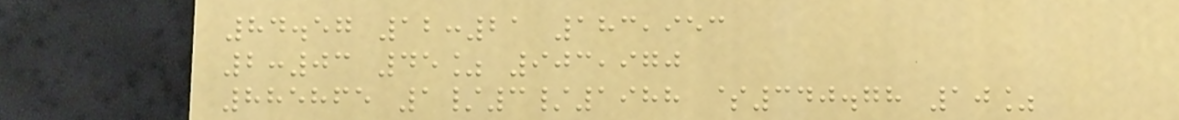84.57 12:21 183,953
2:03 45% 903,970
885865 1/3/1988 $340.78 10%
